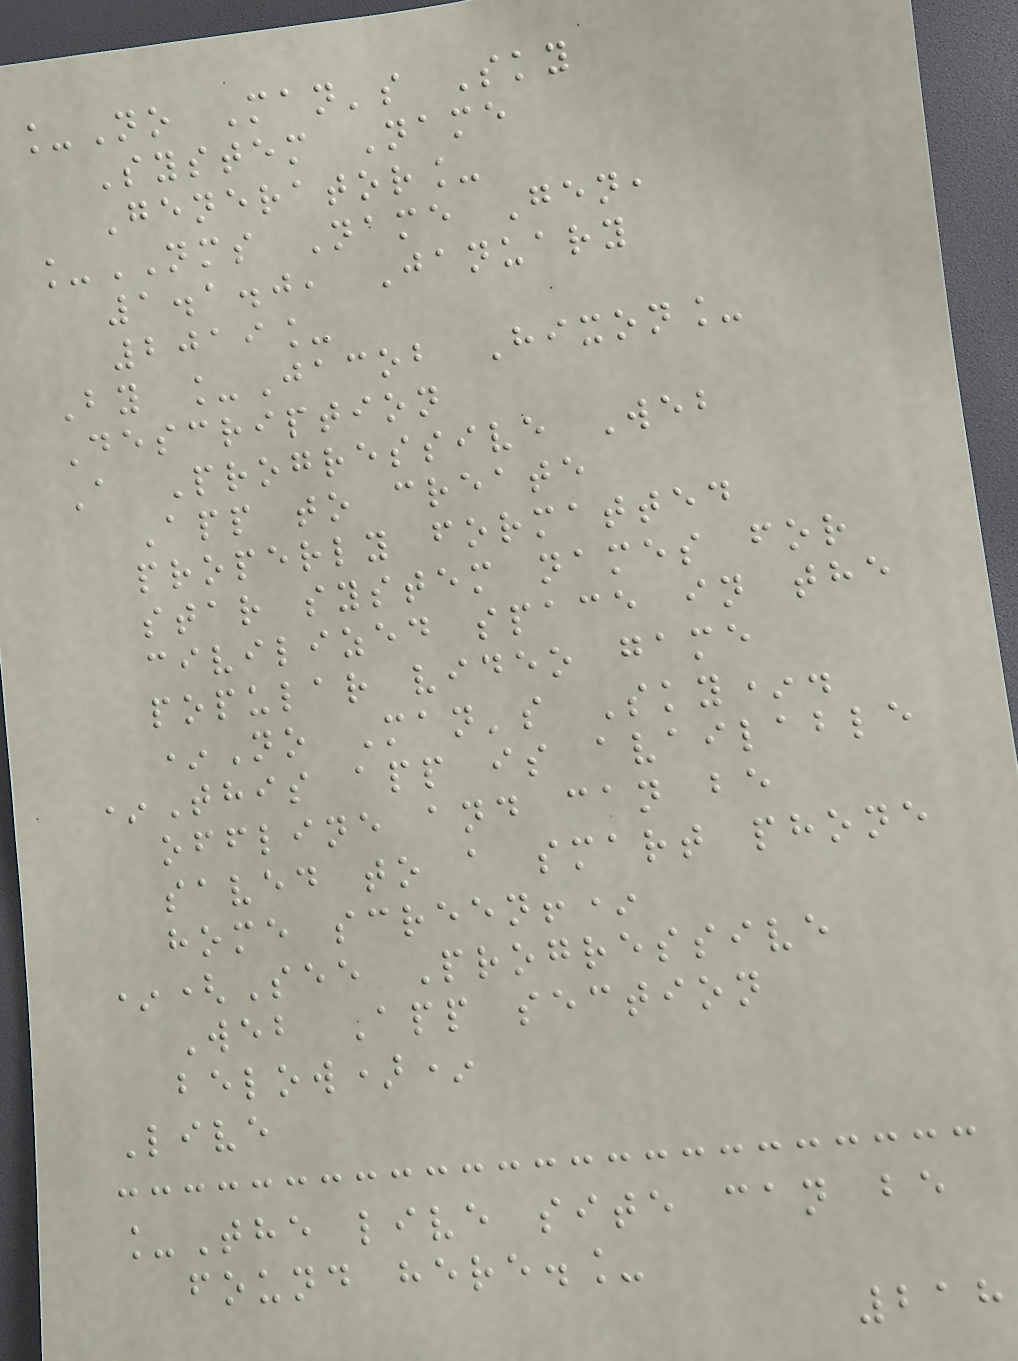_No Man's Sky
System Name
Generator_
_NMS Name Gen,
1.1.0, January
2019_
By _Jacob Hixon_
Description
A Progressive Web
App to create
properly formatted
star system names for
civilized space in the
popular video game
*No Man's Sky*.
*This app is available
offline and can be
saved to a smart phone
home screen!*
*(See Progressive
Web App section
below)*
Live
_The live site can be
found here._
218
